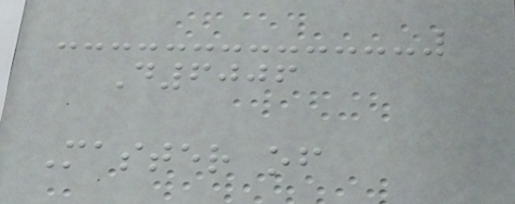D6006
Master of
